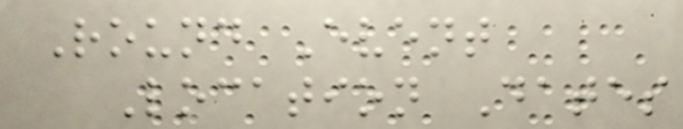Round Event
Location Dates
